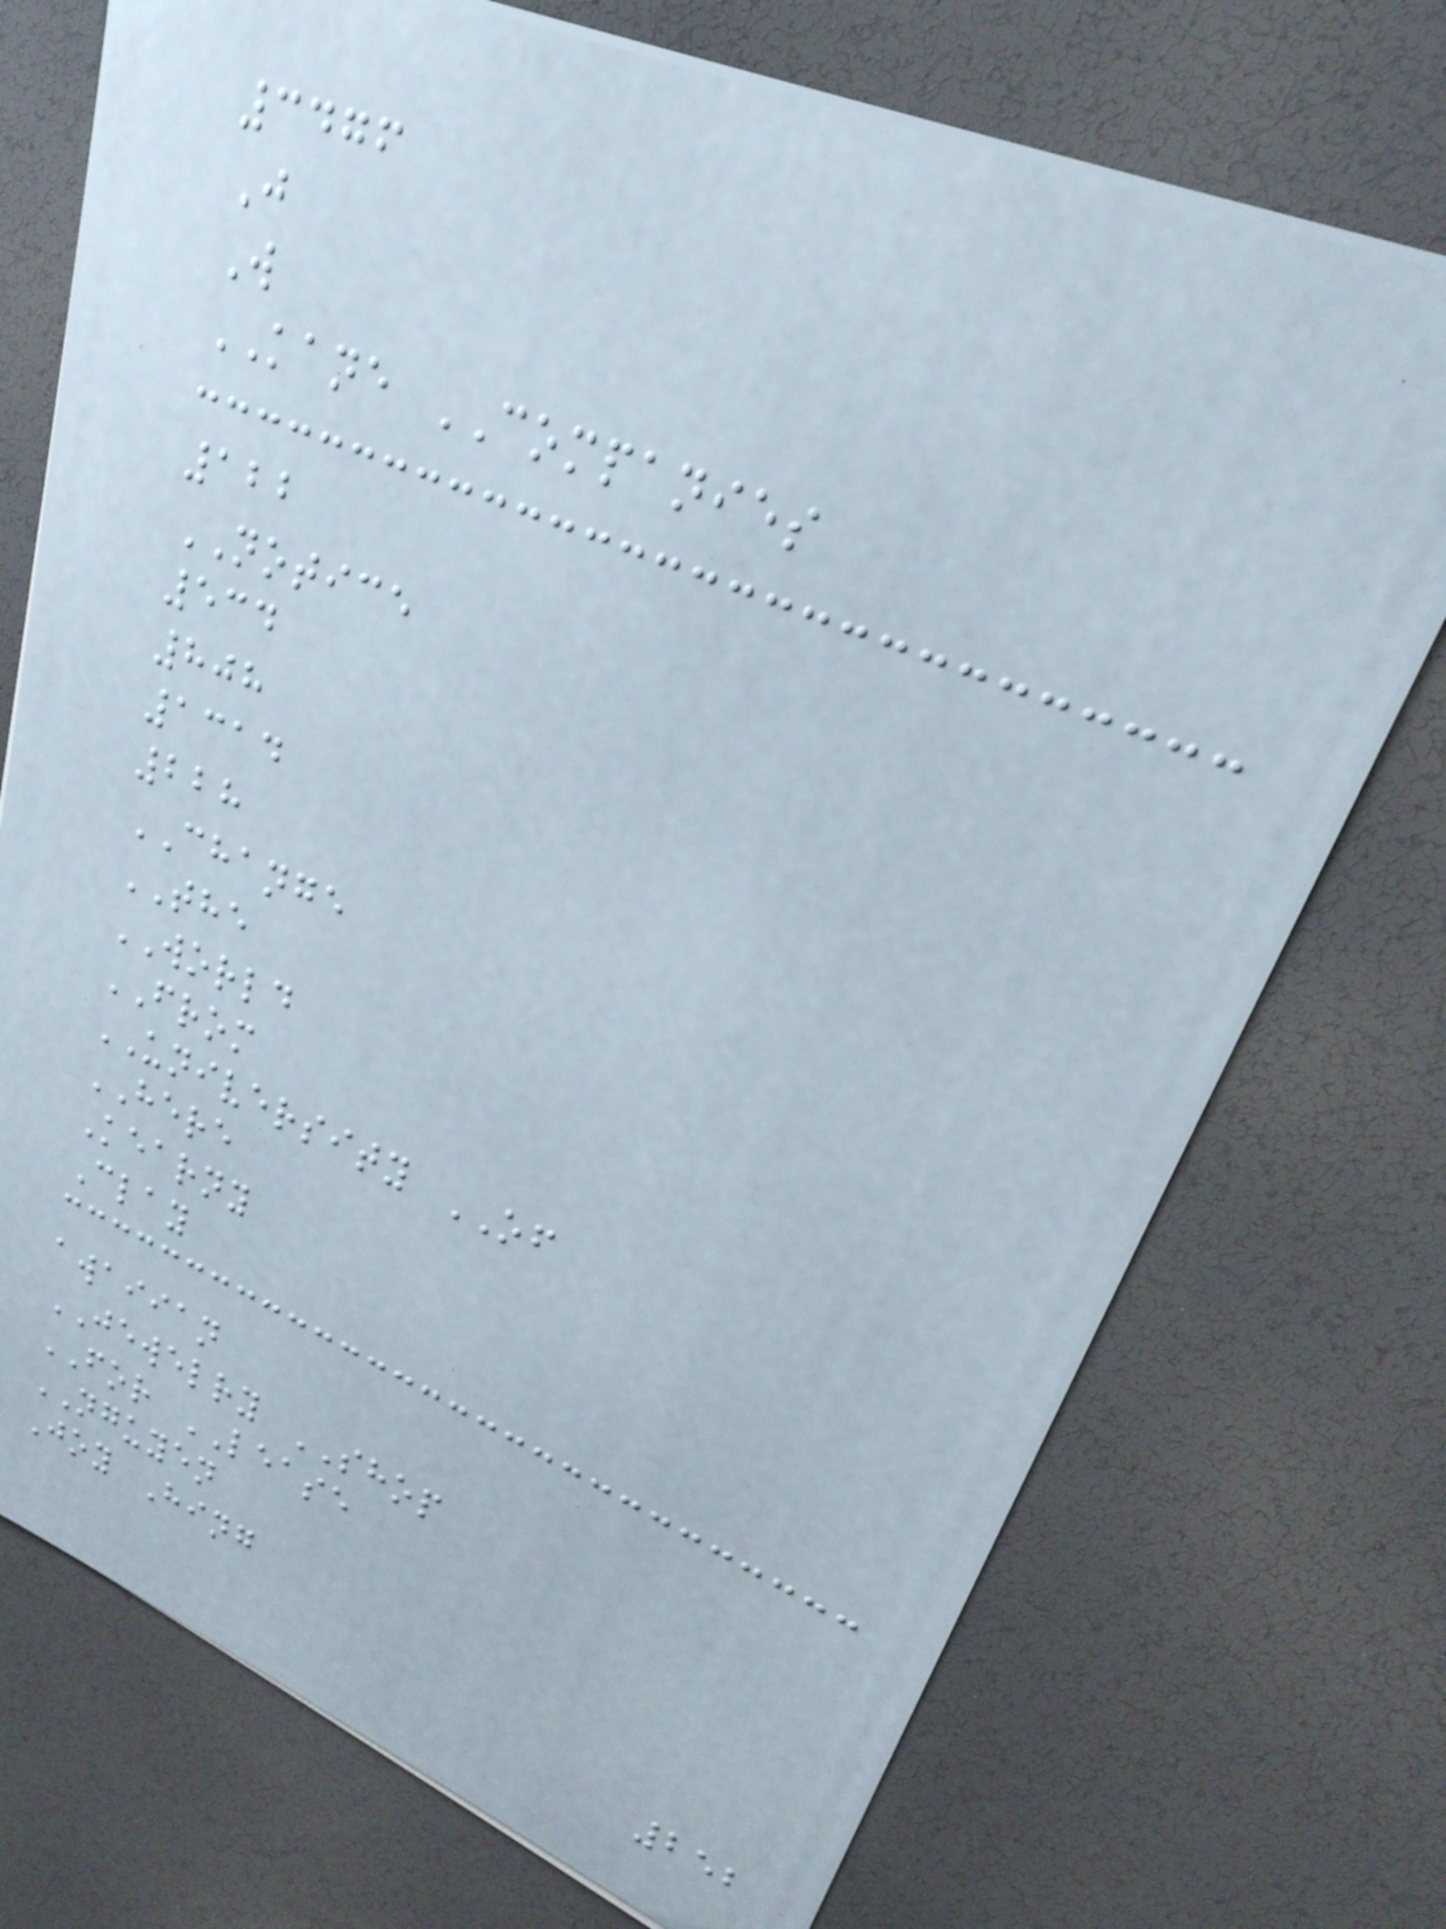3476
J
W
KANE COMPANIES
122
NOTICE
534
808
1314
228
CHANGE
THE
WORLD
FROM
UNIVERSITY OF
HERE
Kearny
Clay
awaiian
JEWELRY SHOP
FOR LEASE
NGUYEN
Joy Hing
252
